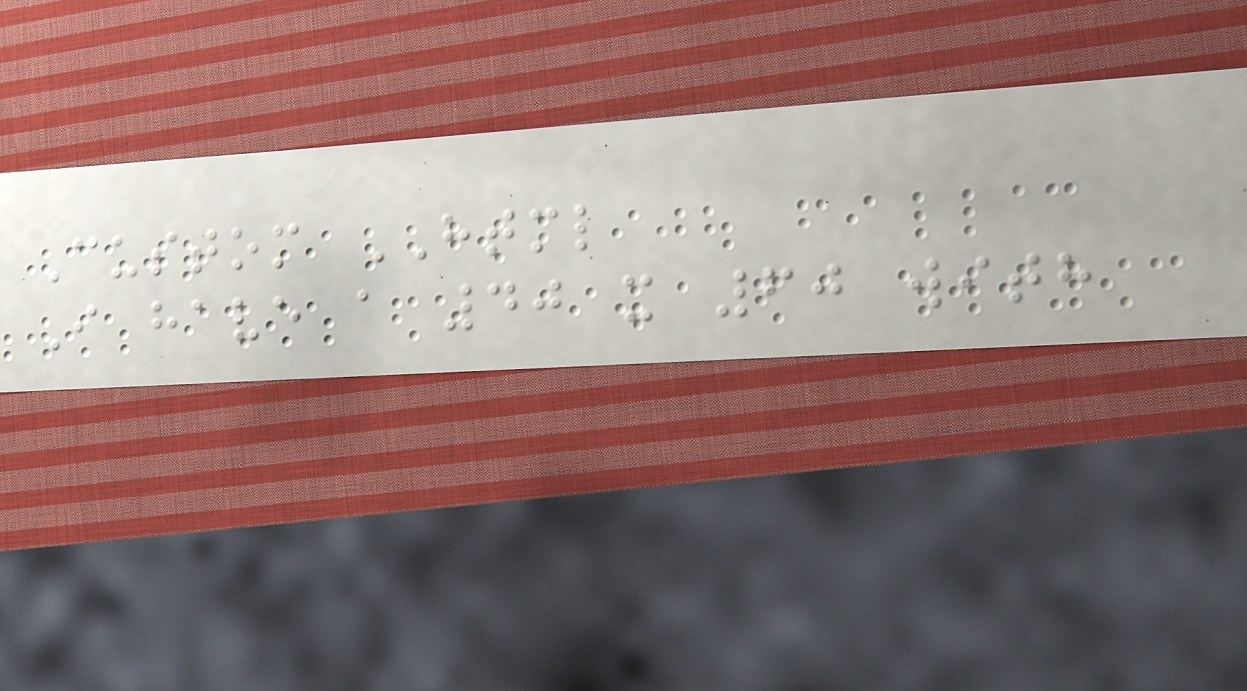Custom HTML
I have a 40 x 60 with
